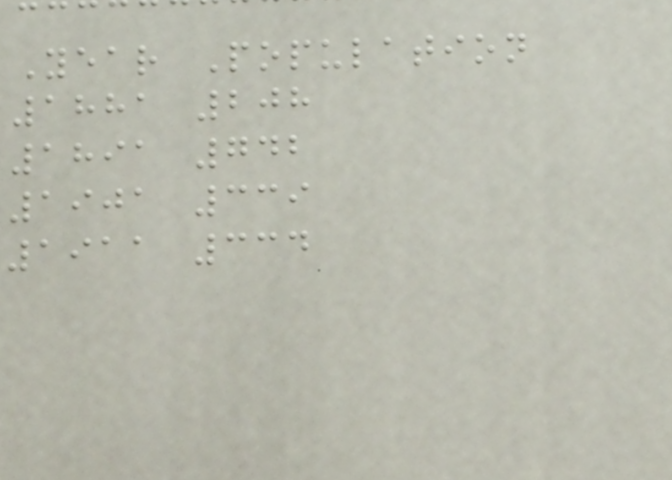Year Population
1881 208
1891 742
1901 339
1911 334
